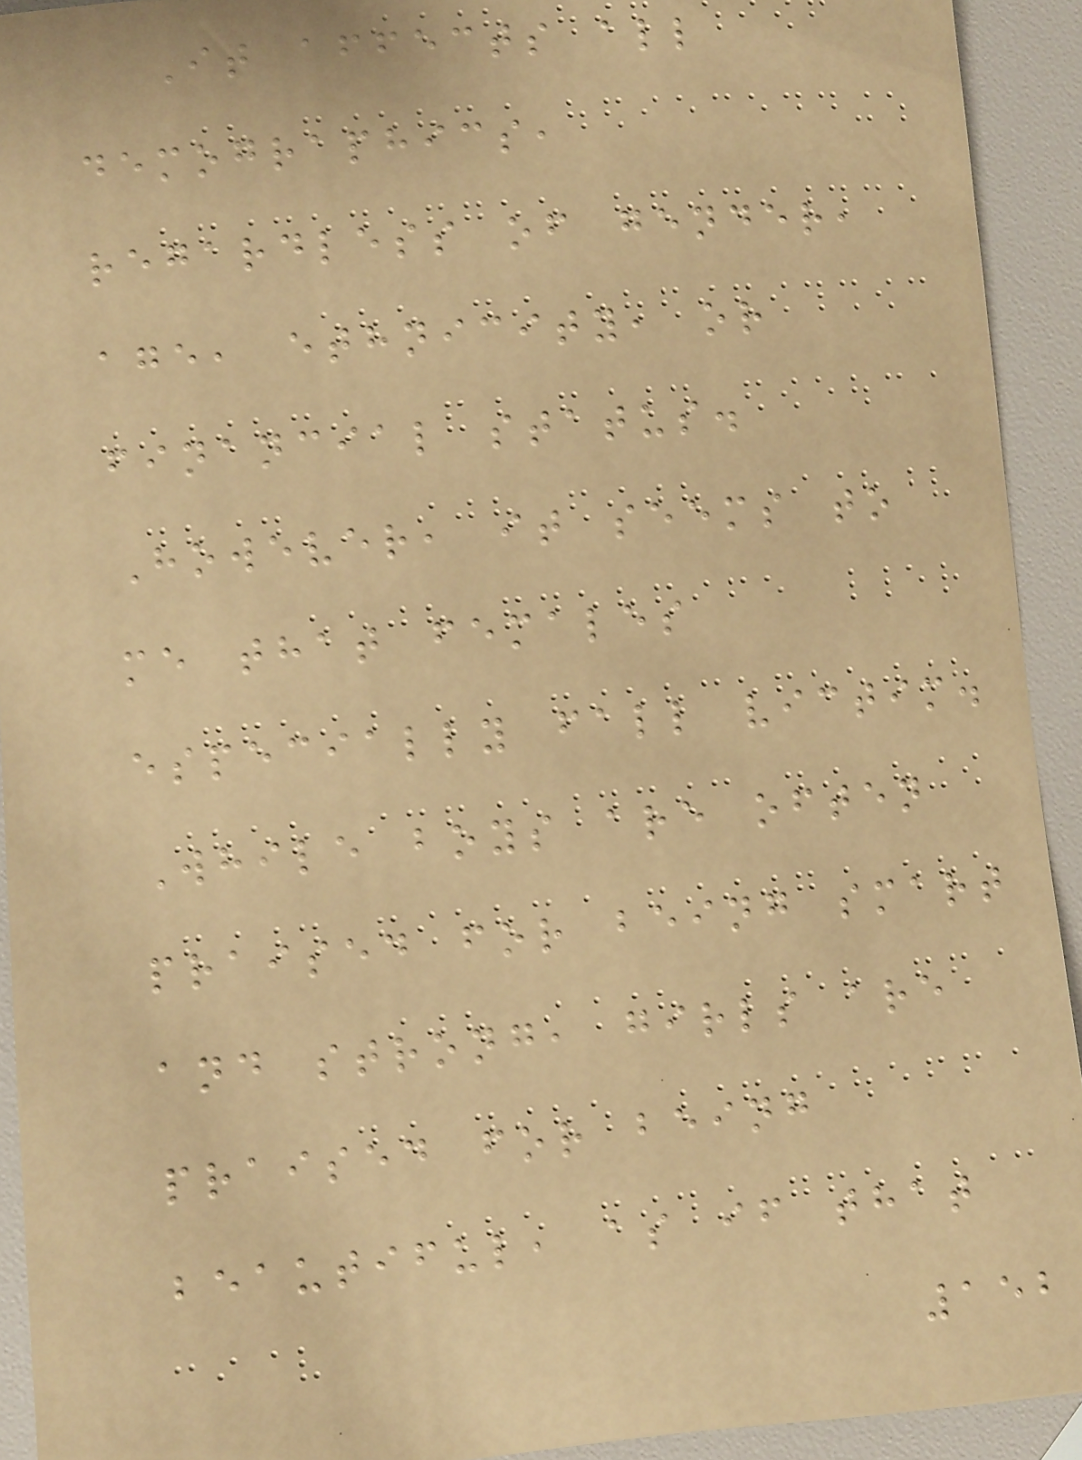It affects all
demographics,
regardless of gender,
age, ethnicity, or
financial status.
However, it seems to
me that females
especially fall victim.
While boys are often
praised for being smart
and strong, girls are
praised for being
beautiful, as if that
152
